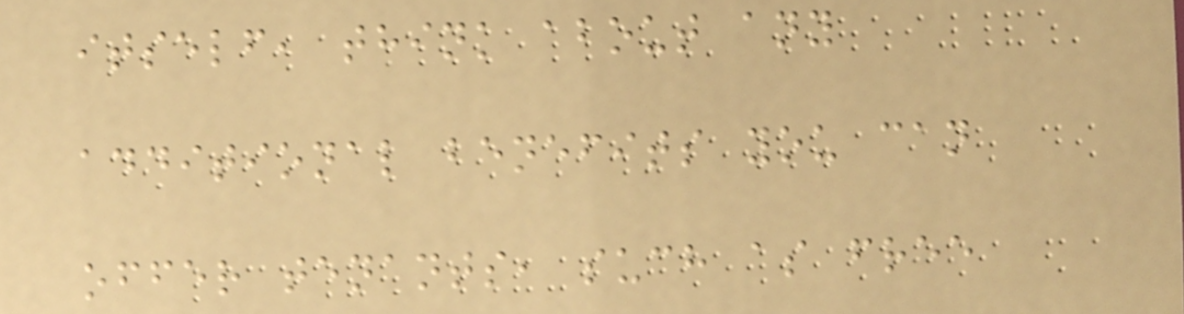itself, think about any
additional benefits you can
offer tenants, such as free
